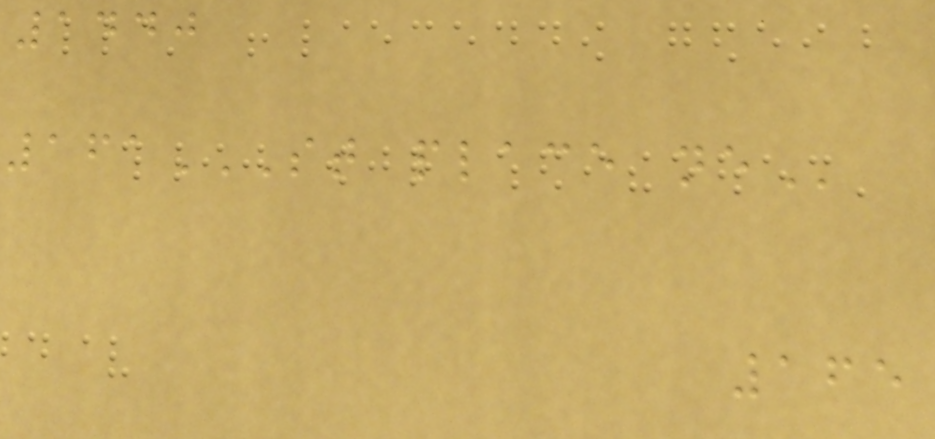1440
161ST PLACE NE
165
